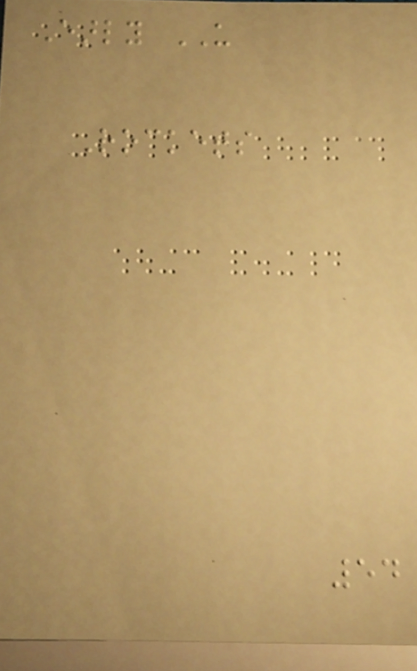Early US
Rockets
54
